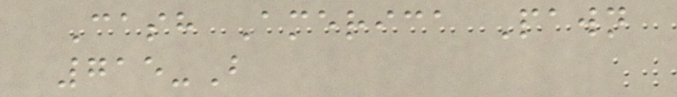Cash America Pawn
715-B
